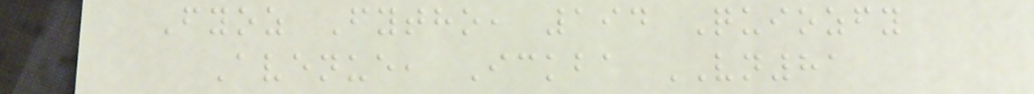Fyoz Fytho, 194 Quiozfy
Avenue, Ickba VN81
